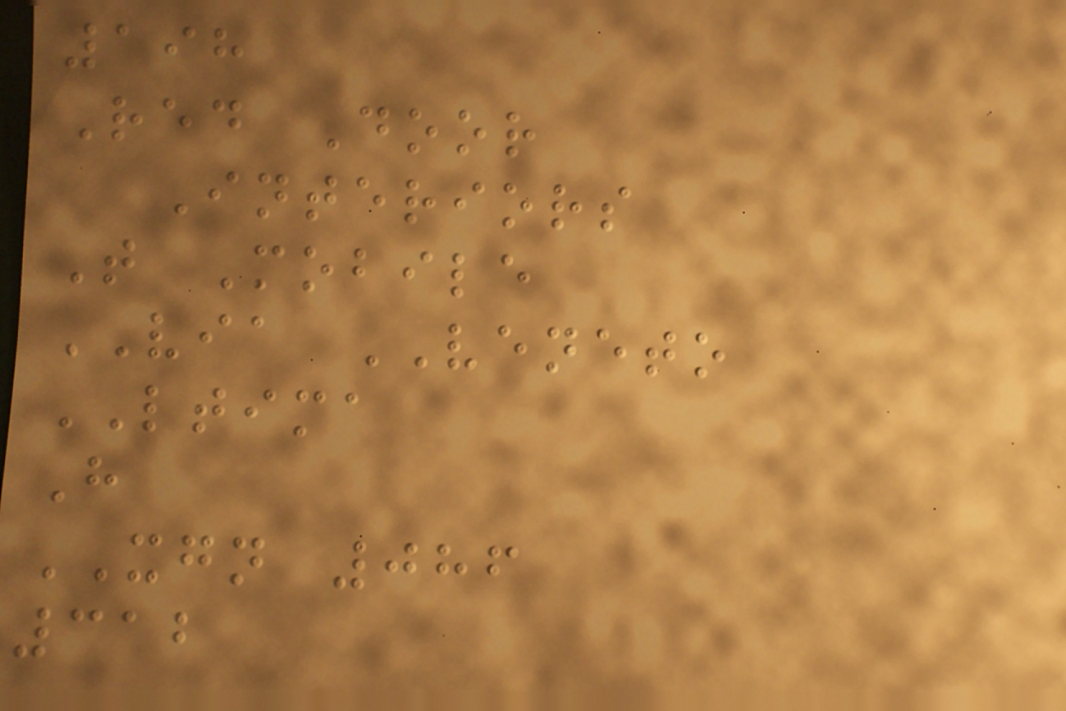198
Red Door
Interiors
T Mobile
VIA VENETO
LTIMA
H
XGN 086
312
